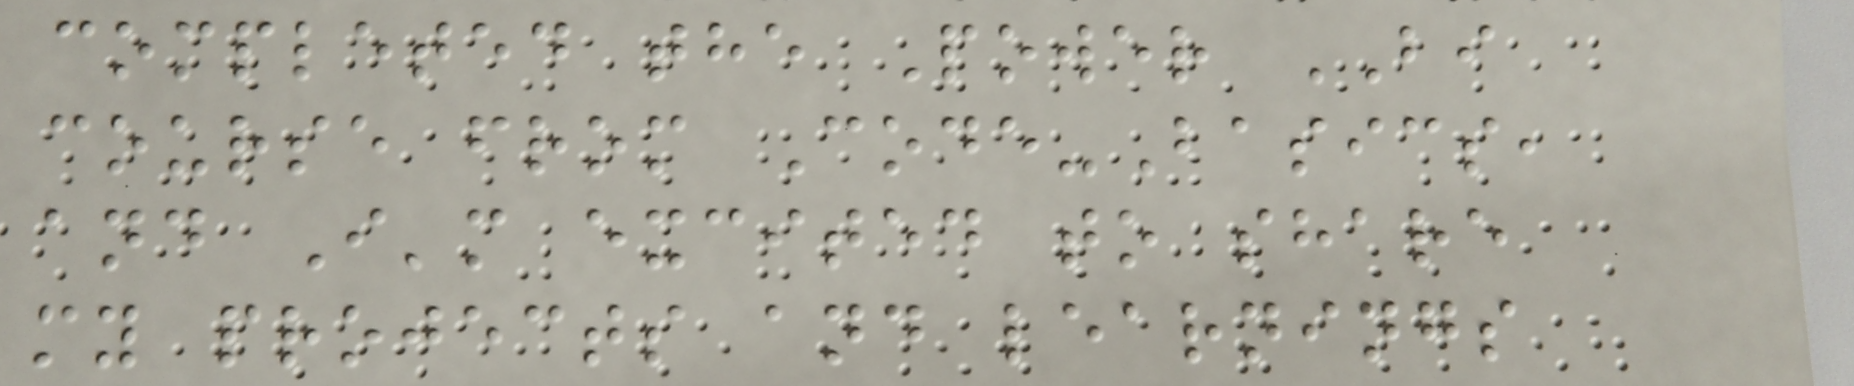completed the Power BI
course from Code-Basics,
and I'm excited to share
my projects and learnings
